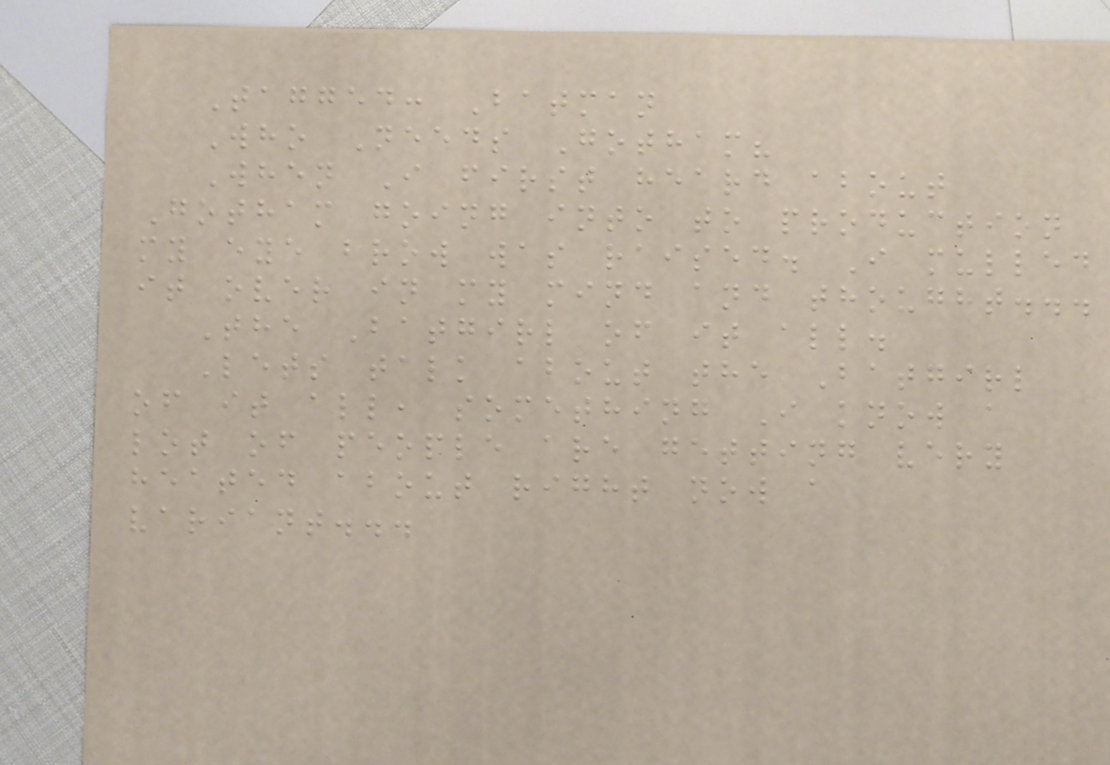Tagged: Batman
Who Needs Gotham?
When I first heard about
Gotham going into to production
my eye brow was raised. I mulled
it over in my mind and thought...
The Batgirl of it all.
Lets talk about the Batgirl
of it all, something I know a
lot of people are getting very
heated about right now a
variant...
